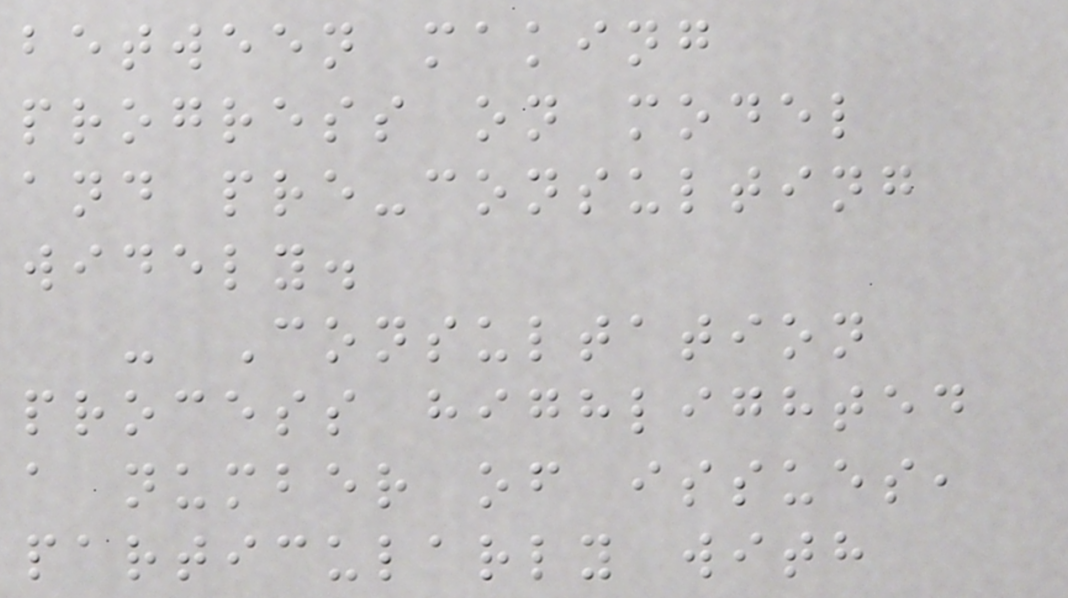between making
progress on model
and pre-consulting
widely.
- Consultation
process highlighted
a number of issues,
particularly with
